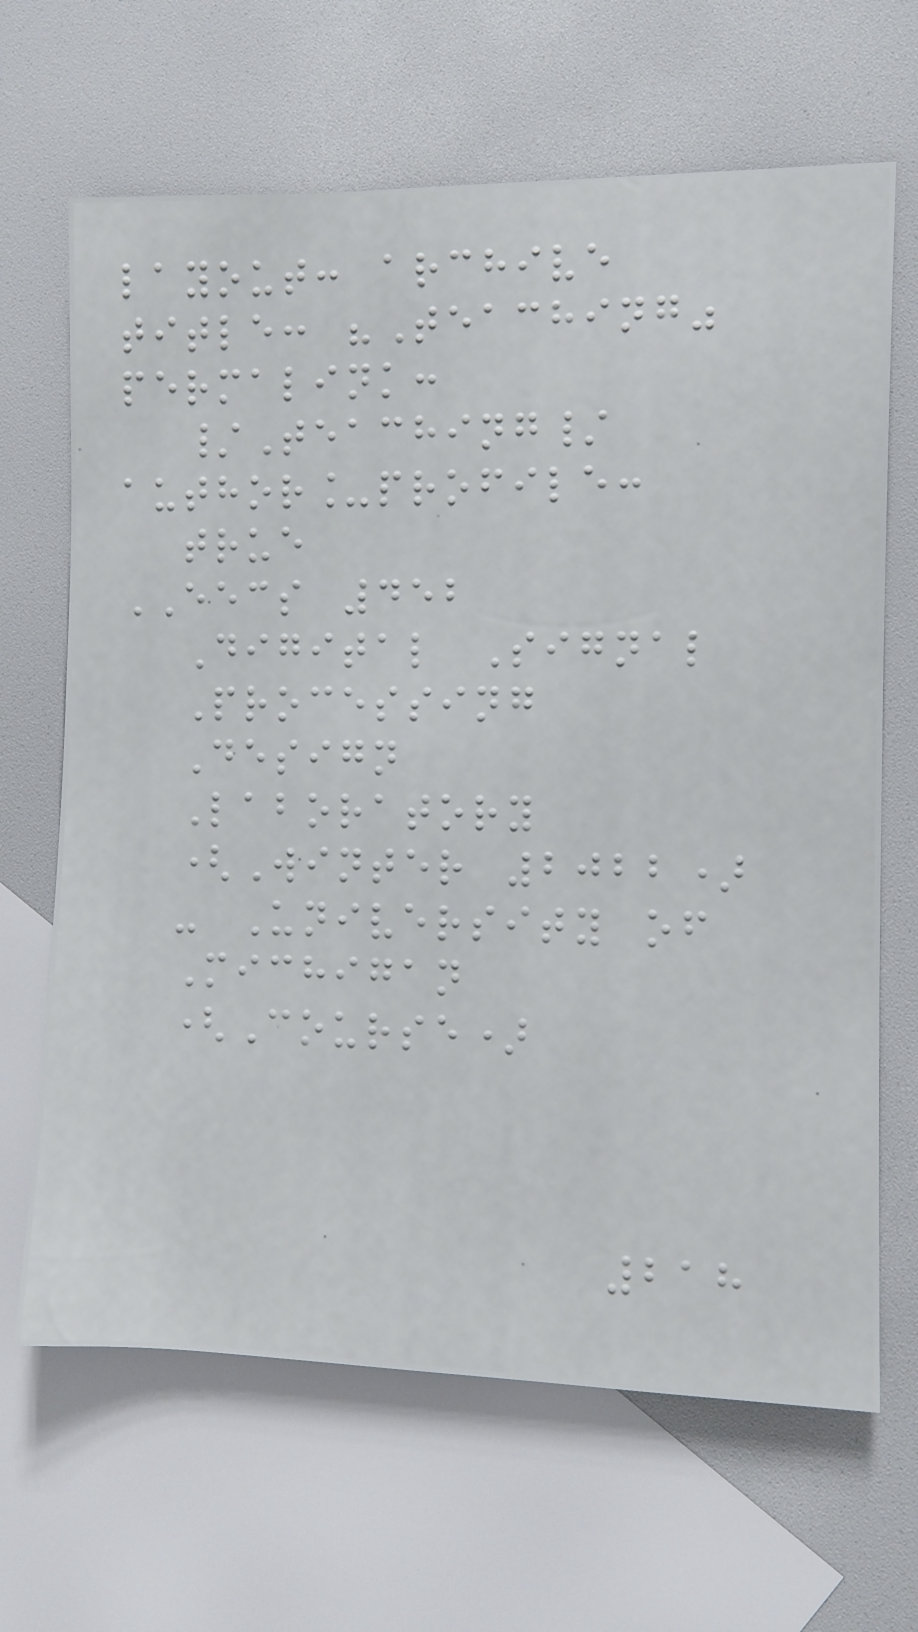layout: archive
title: "Teaching"
permalink:
/Teaching/
author_profile:
true
EECS 452
Digital Signal
Processing
Design
Laboratory
(Winter 2022)
- University of
Michigan
(Course)
218
